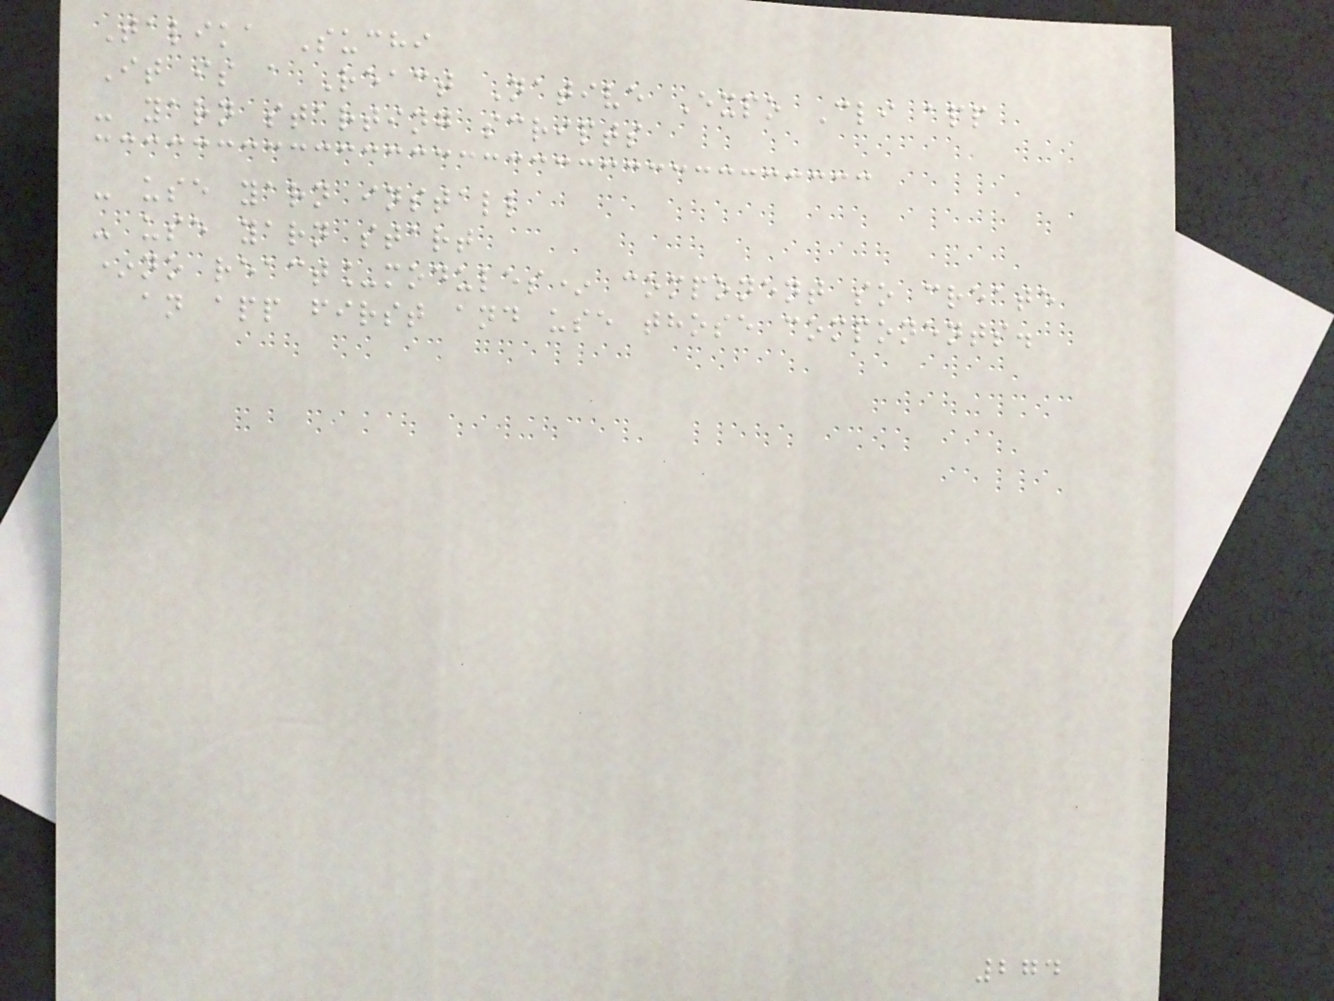Talika Suchi
It is a React Native Expo Cli app
- yarn starting scripts
- use yarn install
- use yarn start
*no react_modules* component so create
an app first and use those components.
274
